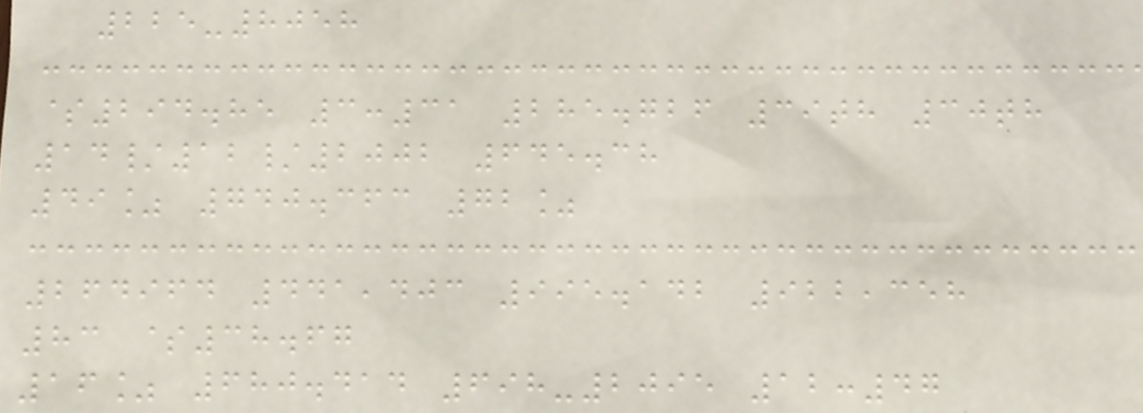225-8058
$294.85 3:31 285.726 39th 30th
14/12/2002 645.38
49% 740.363 72%
264964 441,403 995.142 922,358
83 $38.67
16% 680.414 698-2095 12:47
